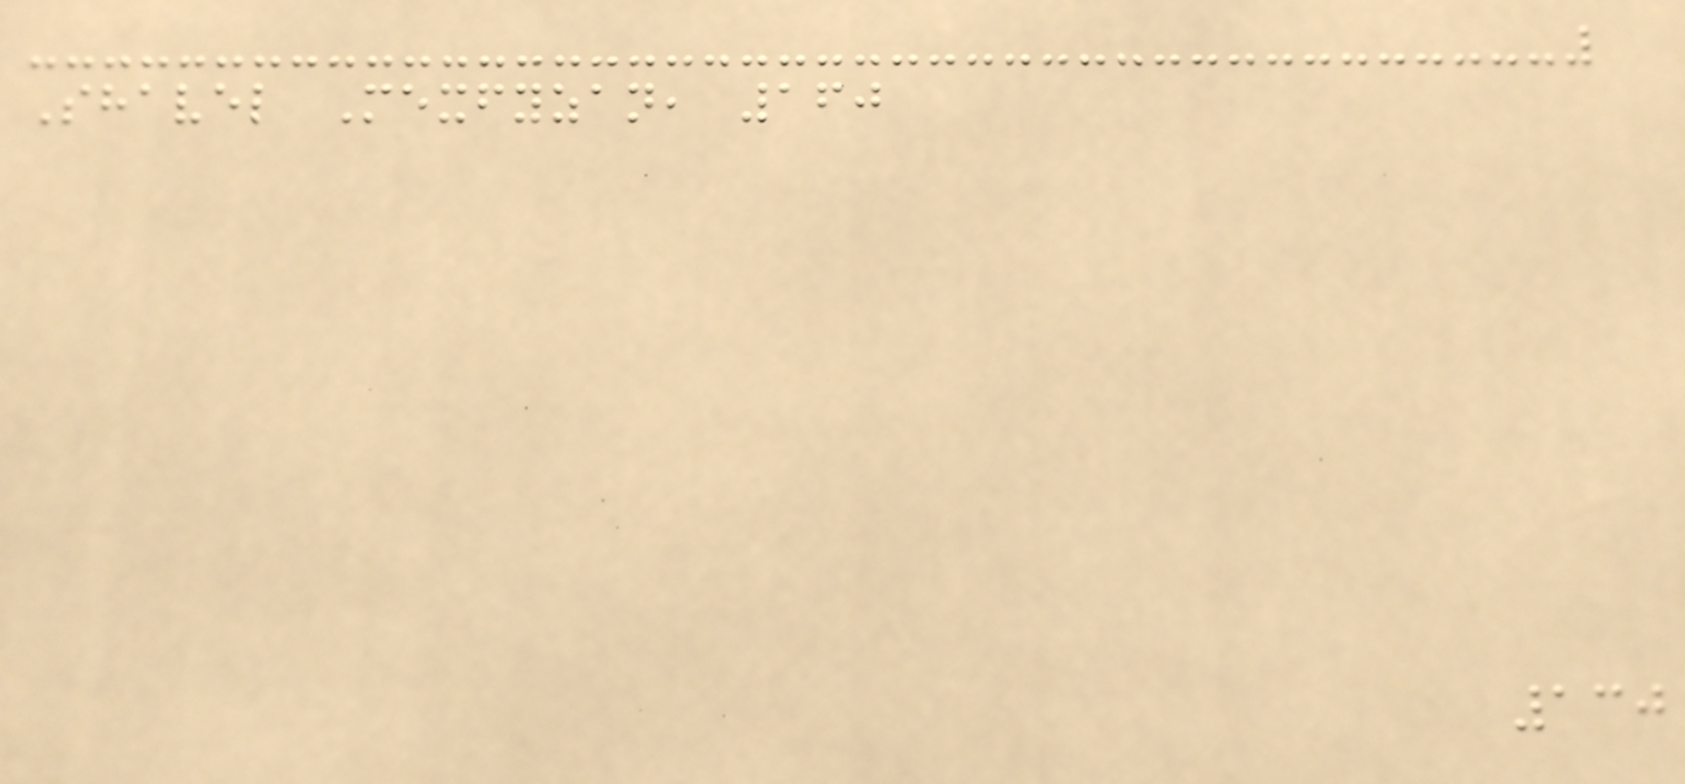Shavel Mexfyzan, 160
130
